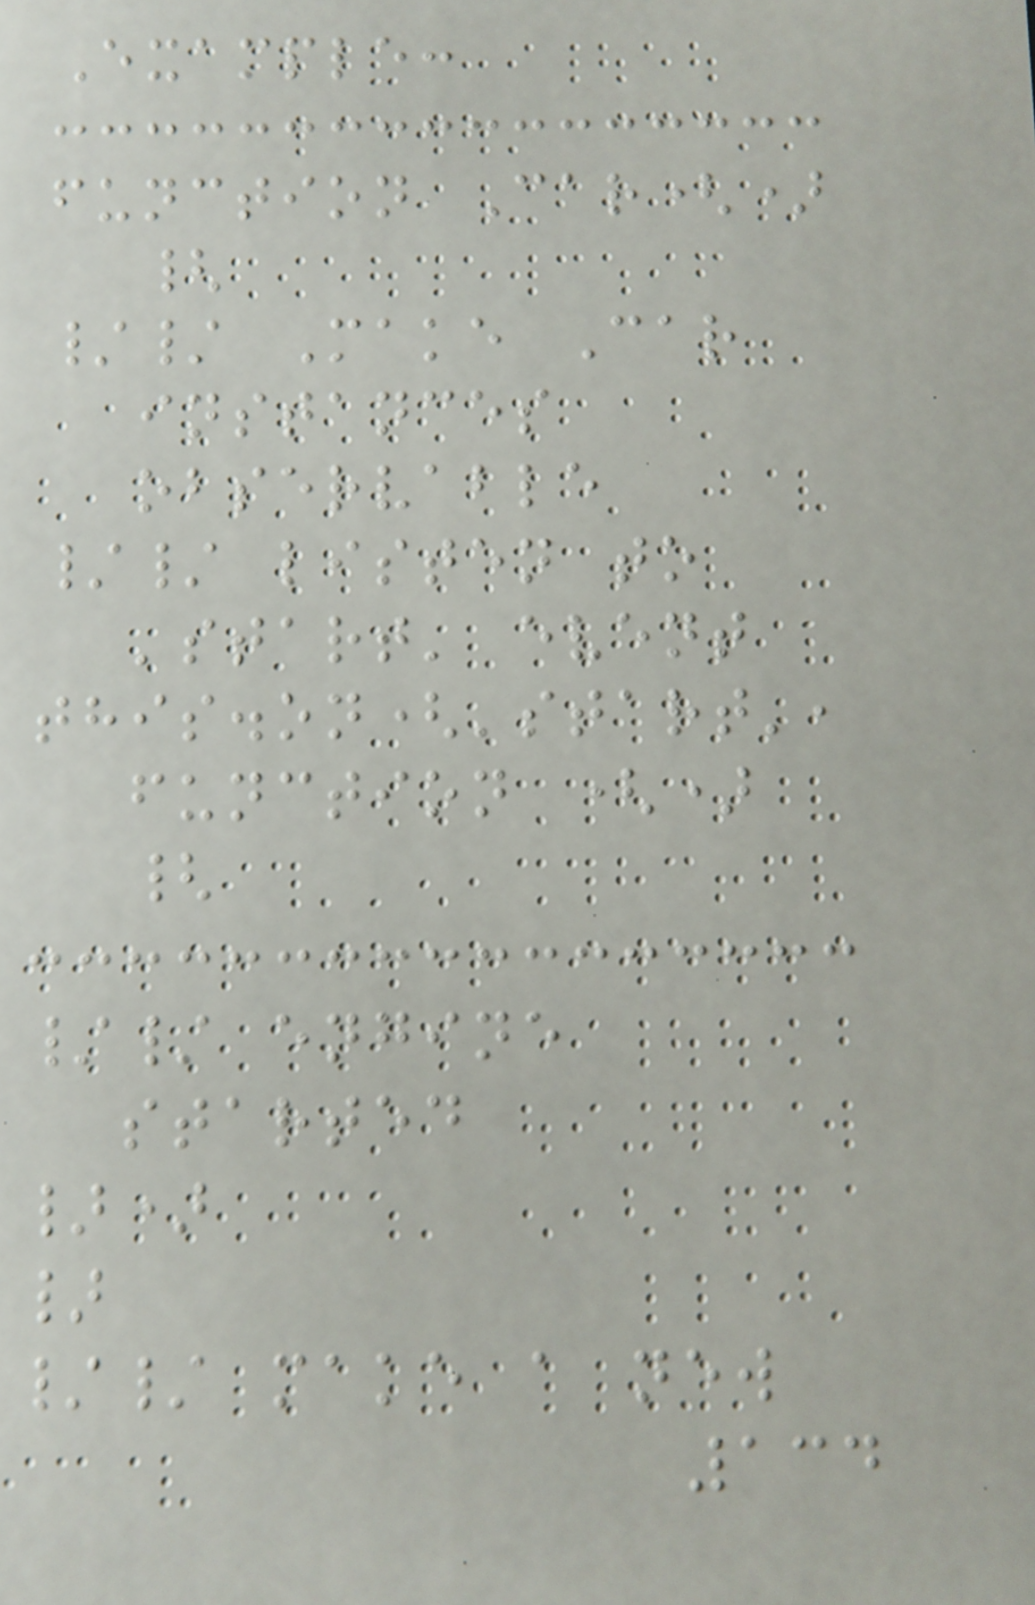Example:
function Car()
{
// Make Car
instances
observable
// listen to
'start' event
this.on('start',
function ()
{
// engine
started
})
}
// make a new
134
